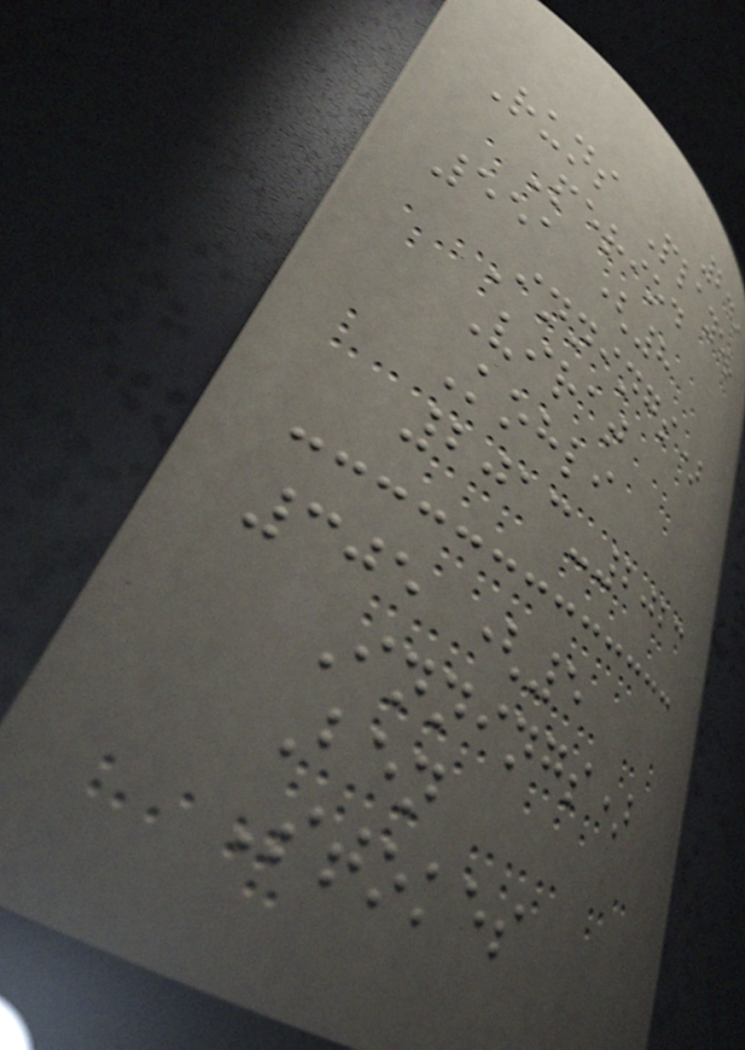249
Runs Player
Period
551 (8
Innings)
Virat
Kohli
2013-2023
305 (5
Innings)
Ben
Stokes
